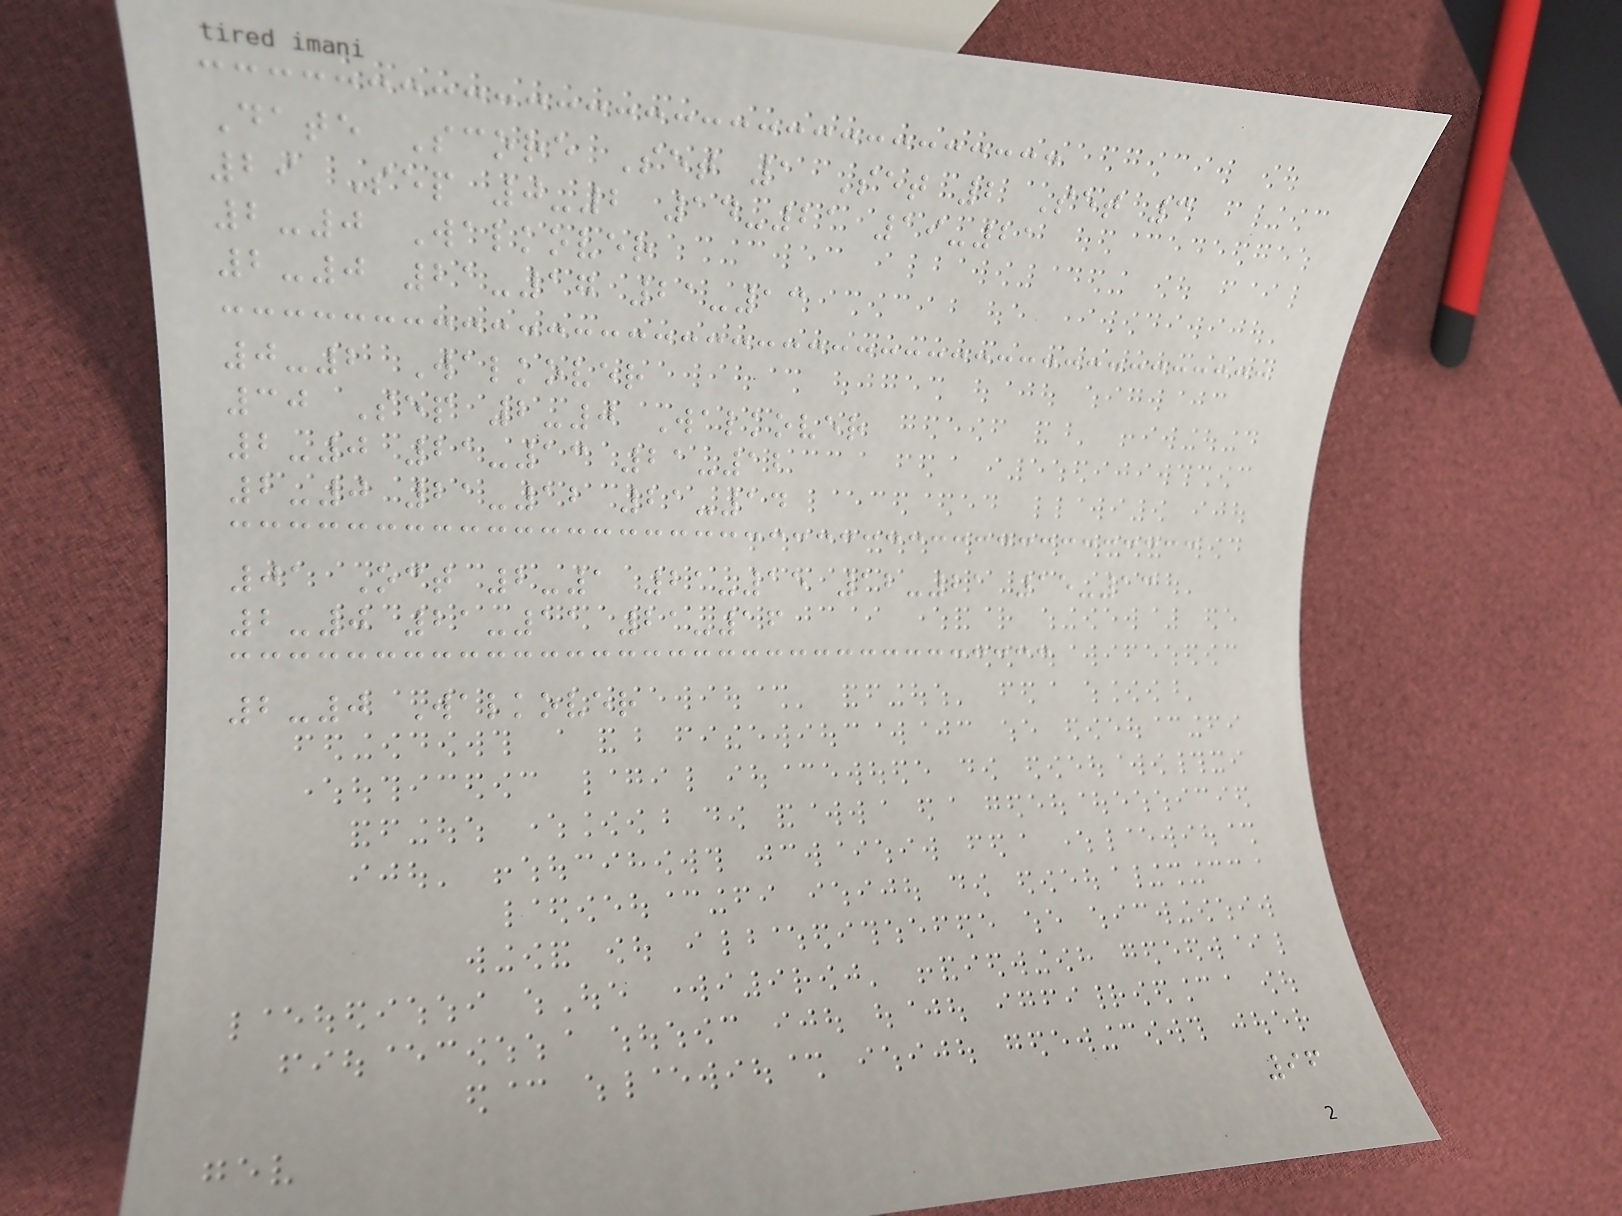Date Score Set 1 Set 2 Set 3
29 Sep 0-2 14-21 19-21
2-0 Walkover
2-0 21-17 21-13
0-2 Walkover
30 Sep 2-0 Walkover
2-0 21-13 21-12
2-0 21-12 21-14
01 Oct 2-1 21-15 12-21 15-13
2-0 21-11 21-16
2-0 Walkover
96
